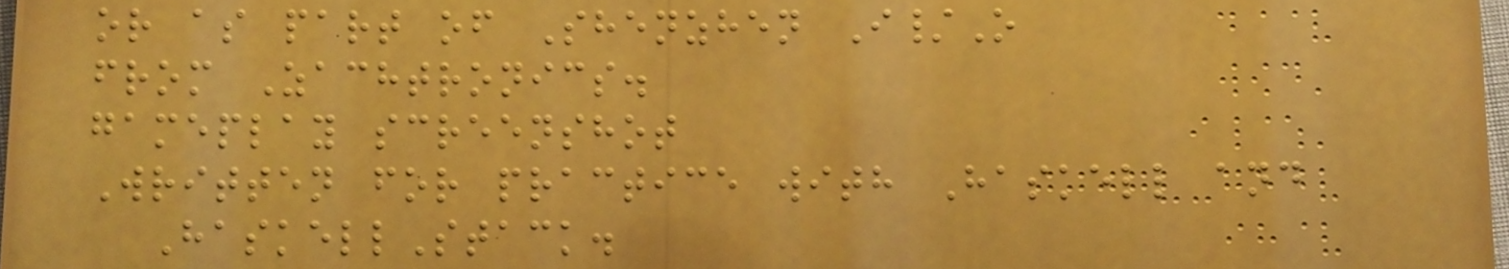or as part of Shenzhen I/O
from Zachtronics.
gameplay screenshot
Written for practice with Haskell and
HaskellStack.
